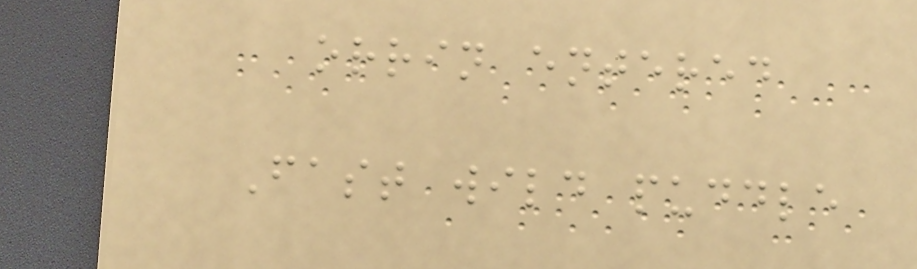orrin entered
Fast wild puddle
